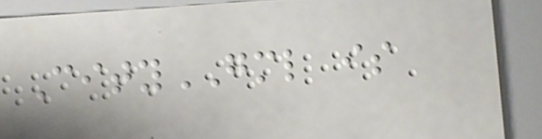CityGML is
